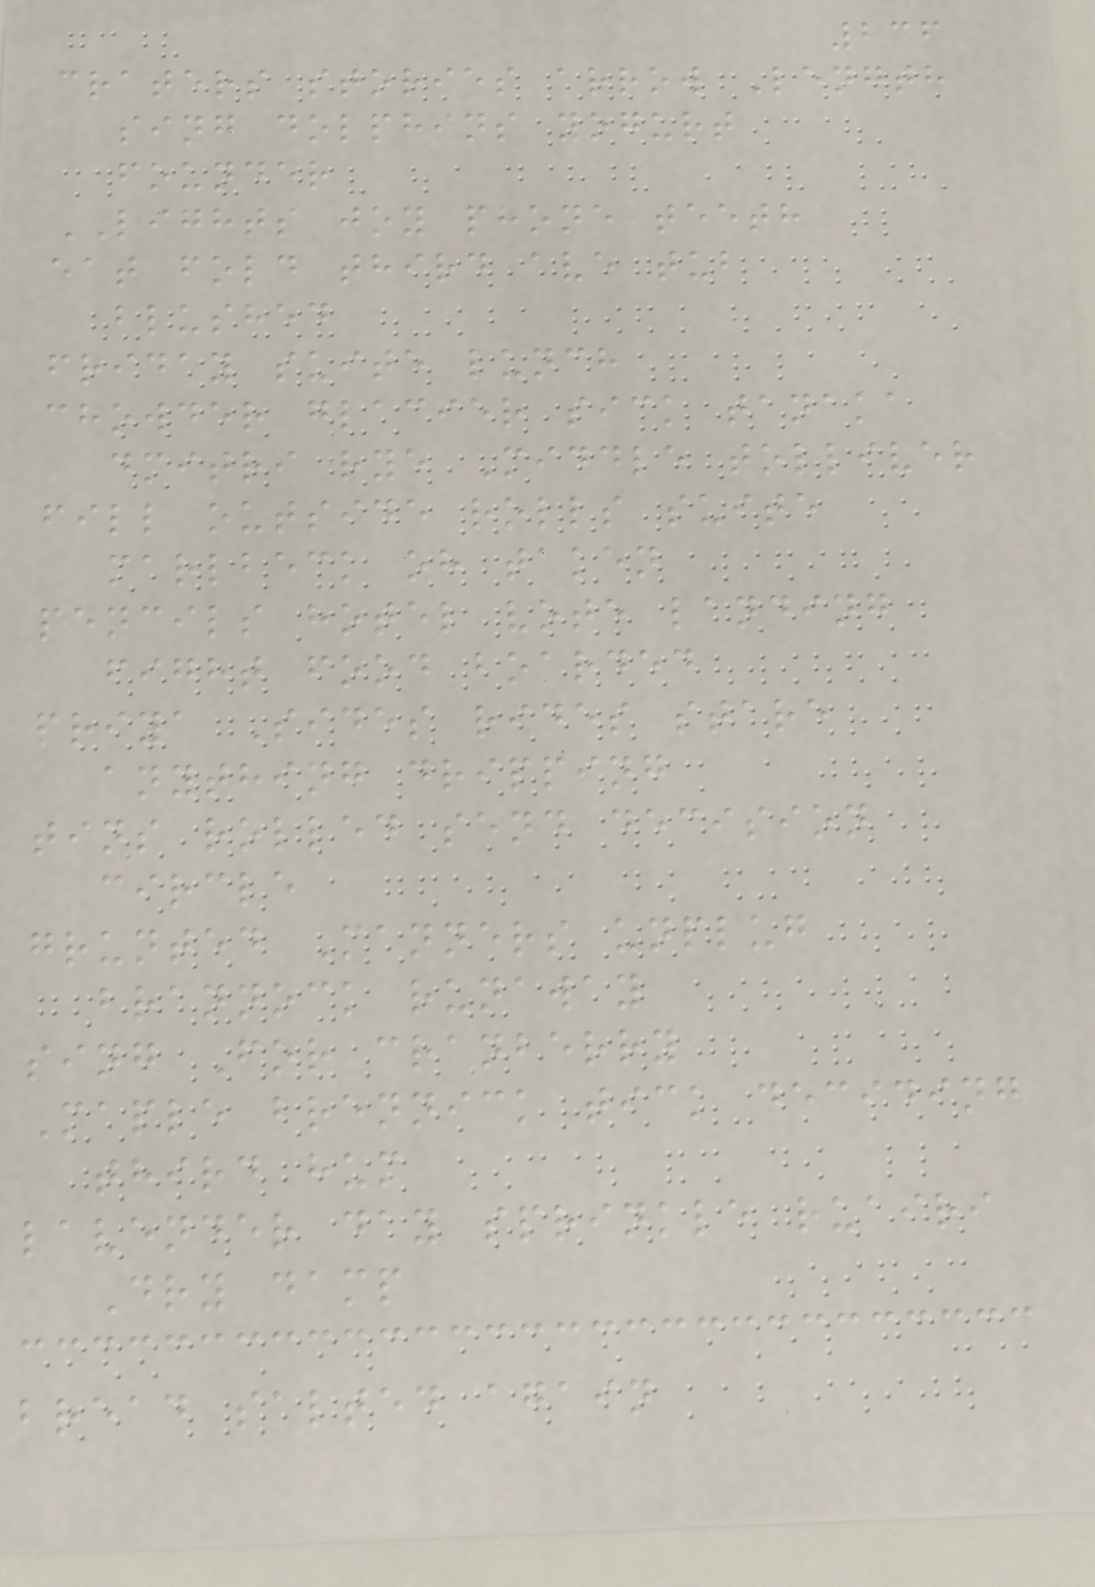236
craters stories arrow Length
sing dolphins yogurt
founder
LIGHTS joy phone teeth
eat fold third ave tub
blushed
friday suite lunch
chowder glacier sick tanaka
dmitri rye Middle tolliver
fill outside rolls suite
marlbeck oh taken
pencils hotel vote landing
fight food boarded
priya Sides rides stare
anything dripping
tins rolled send decision
circle
grunted Manners unplug
brannock runaway
sing For cranberry
Maple brennick tick deciding
third hum
lavender day sprinkle ruairi
Dry damp
bread salted again
